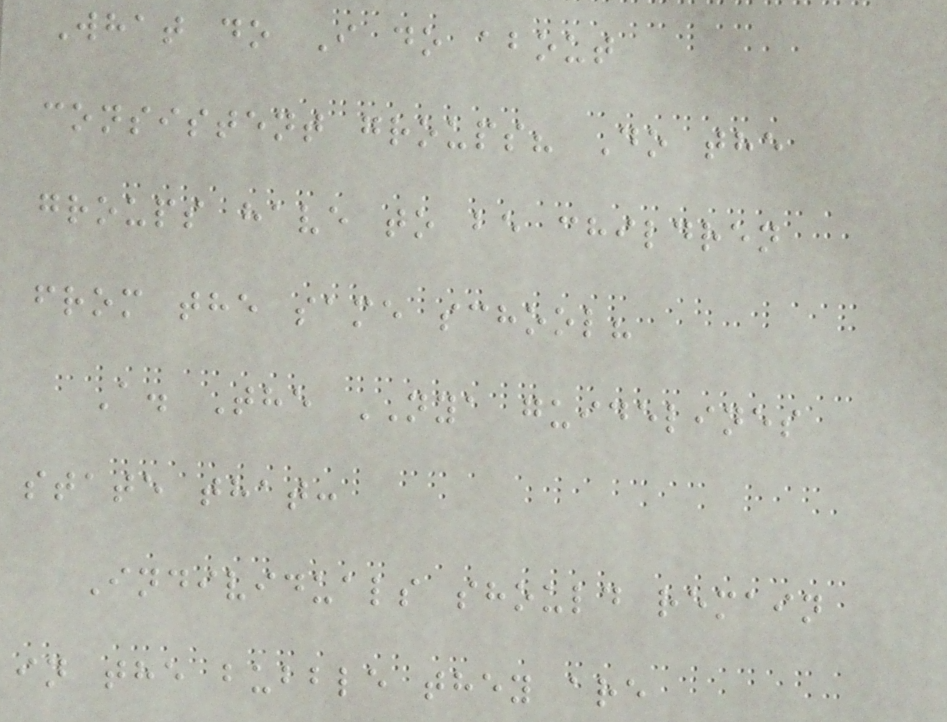What do I do about
consistent groups? Do the
groups have to be children
from the same school?
A. The NYA guidelines
state that:
Individuals should remain
in the bubble they are
